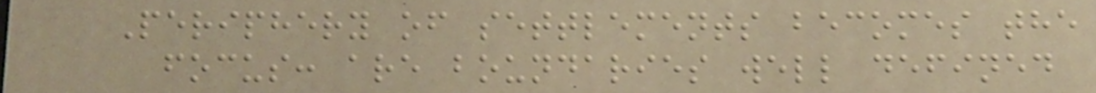Periphery of settlements becomes the
focus: are boundaries well defined
